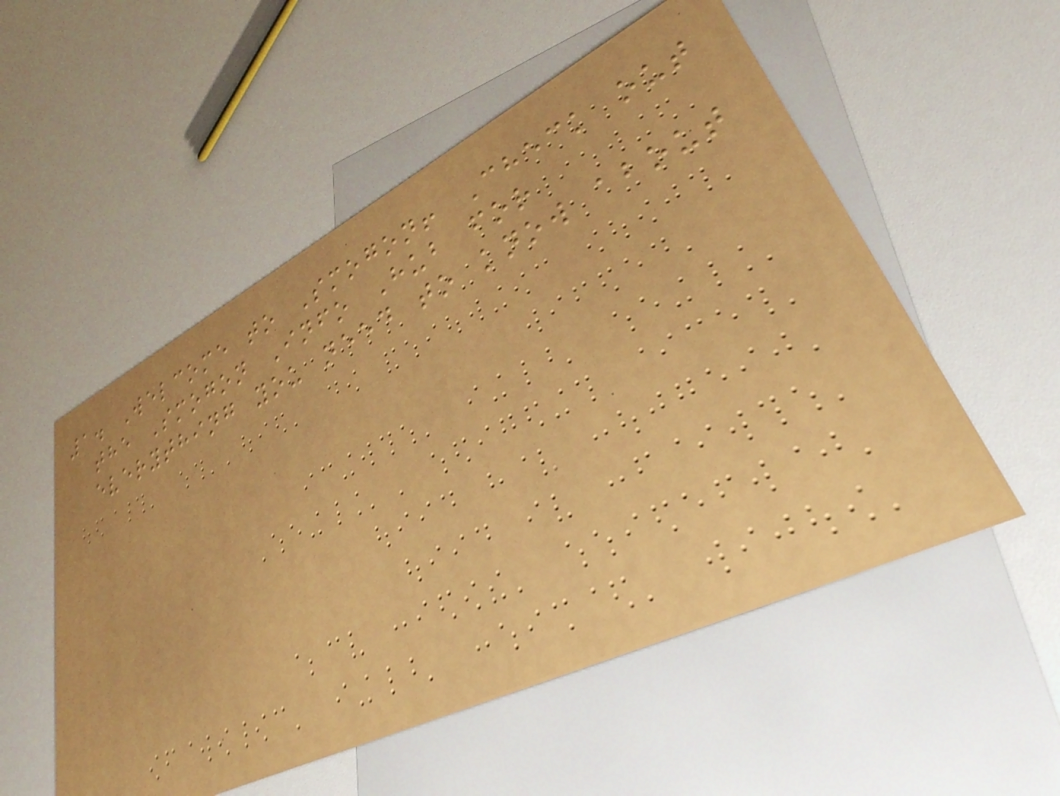1. Welcome to Smogon! Check out
the Smogon Info Hub for
everything you need to know about
